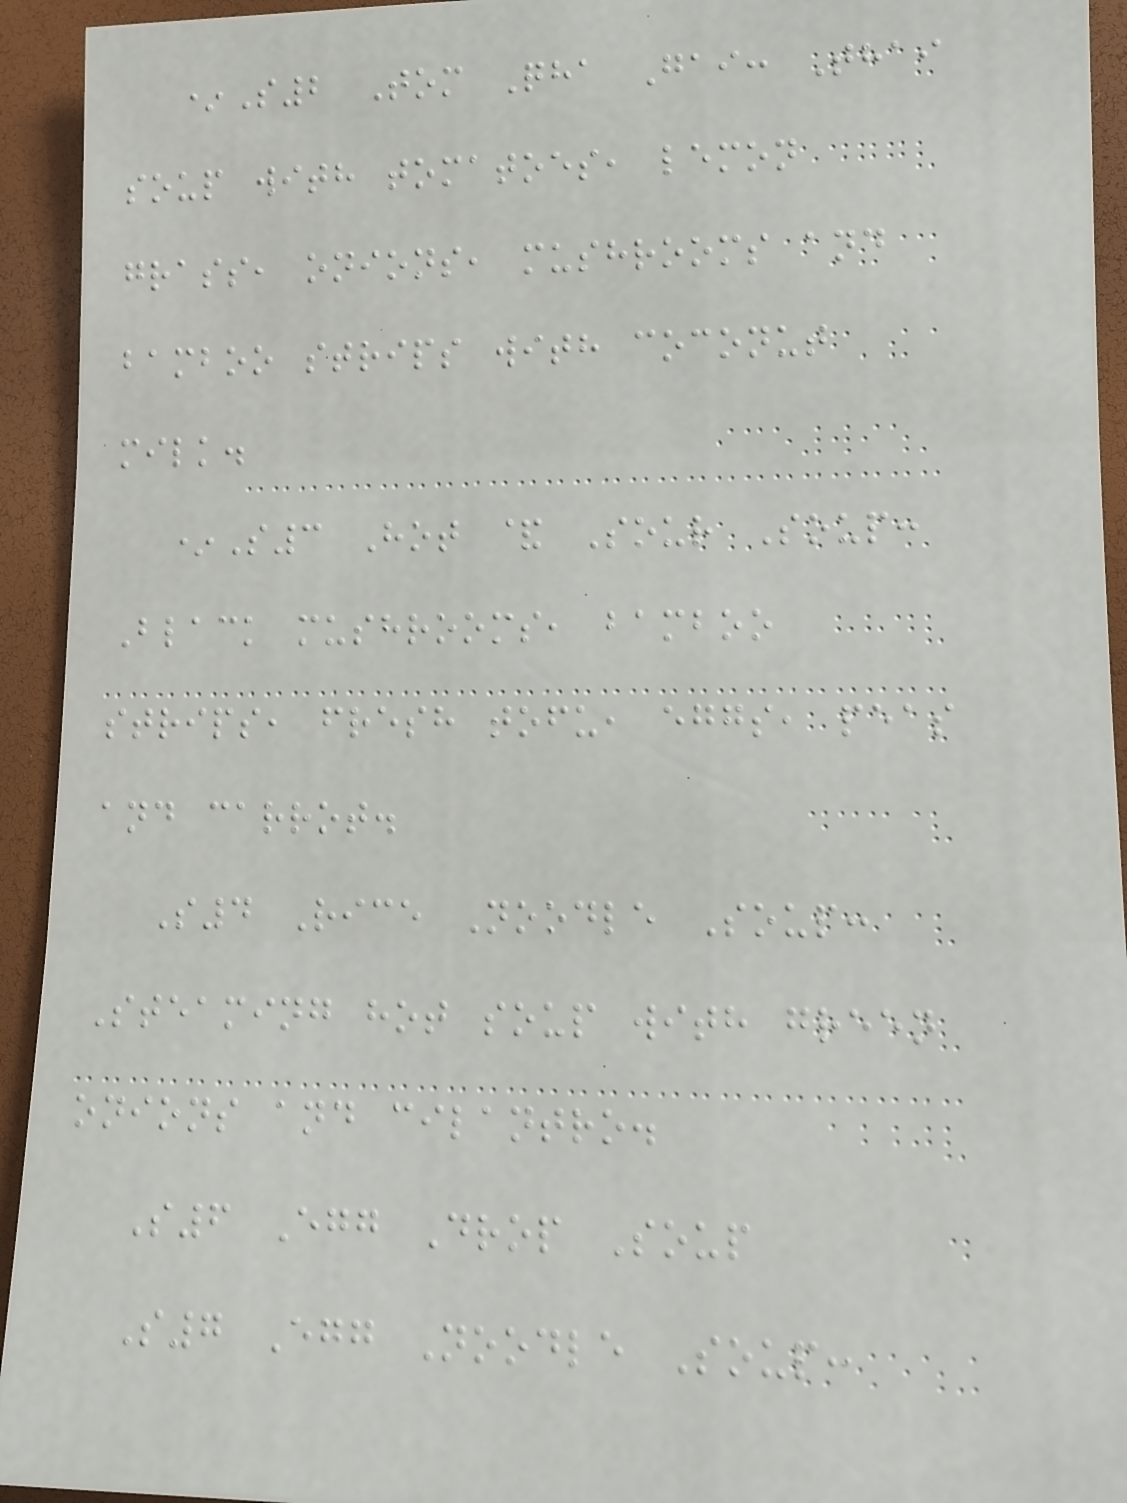*S2 Tom Qha Gai: Thai
soup with tomatoes, lemon
grass, onions, mushrooms and
bamboo strips with coconut
milk.
*S3 Hot & Sour Soup:
Black mushrooms, bamboo
strips, fresh tofu, eggs, peas
and carrot.
S4 Rice Noodle Soup:
Steaming hot soup with green
onions and cilantro.
S6 Egg Drop Soup
S7 Egg Noodle Soup:
